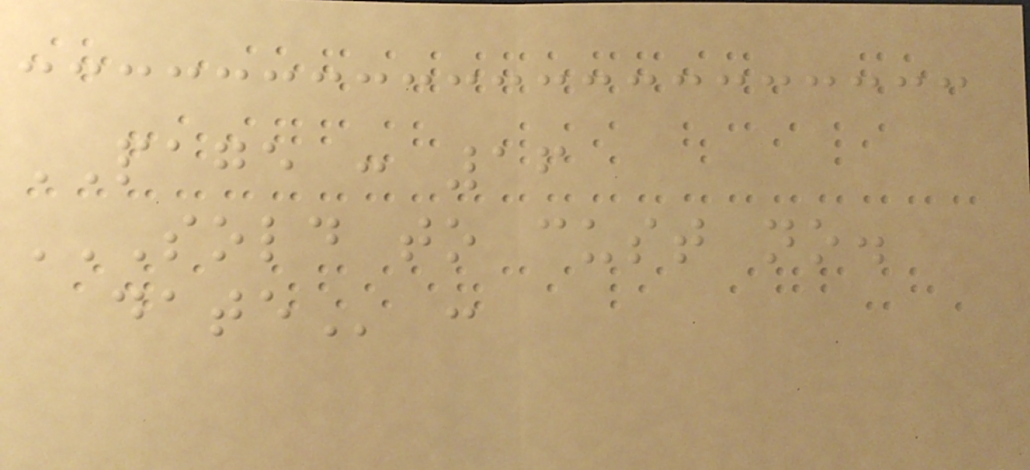PAGE : 16
SOLD TO CUST NO.
DATE :
